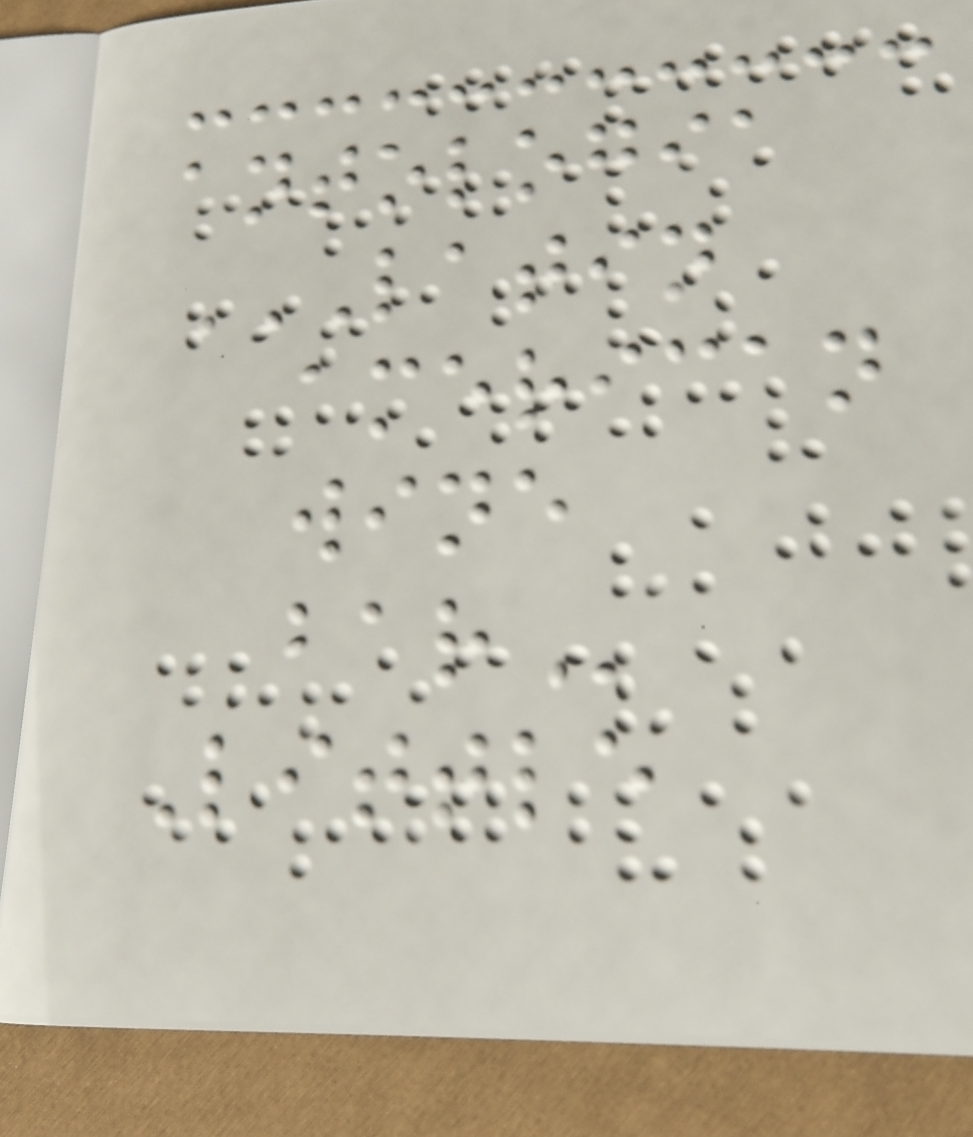antologia
LATIN
AMERICAN
WINE
BAR
Little
